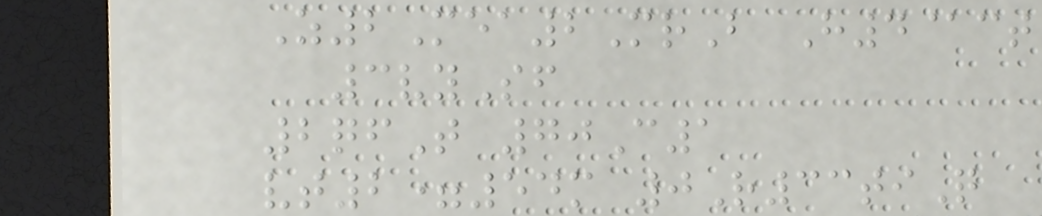Z2Mea2MrB H4@ct
3vySf
2qfT 70C1
vt2=54m 0R33tiQ
